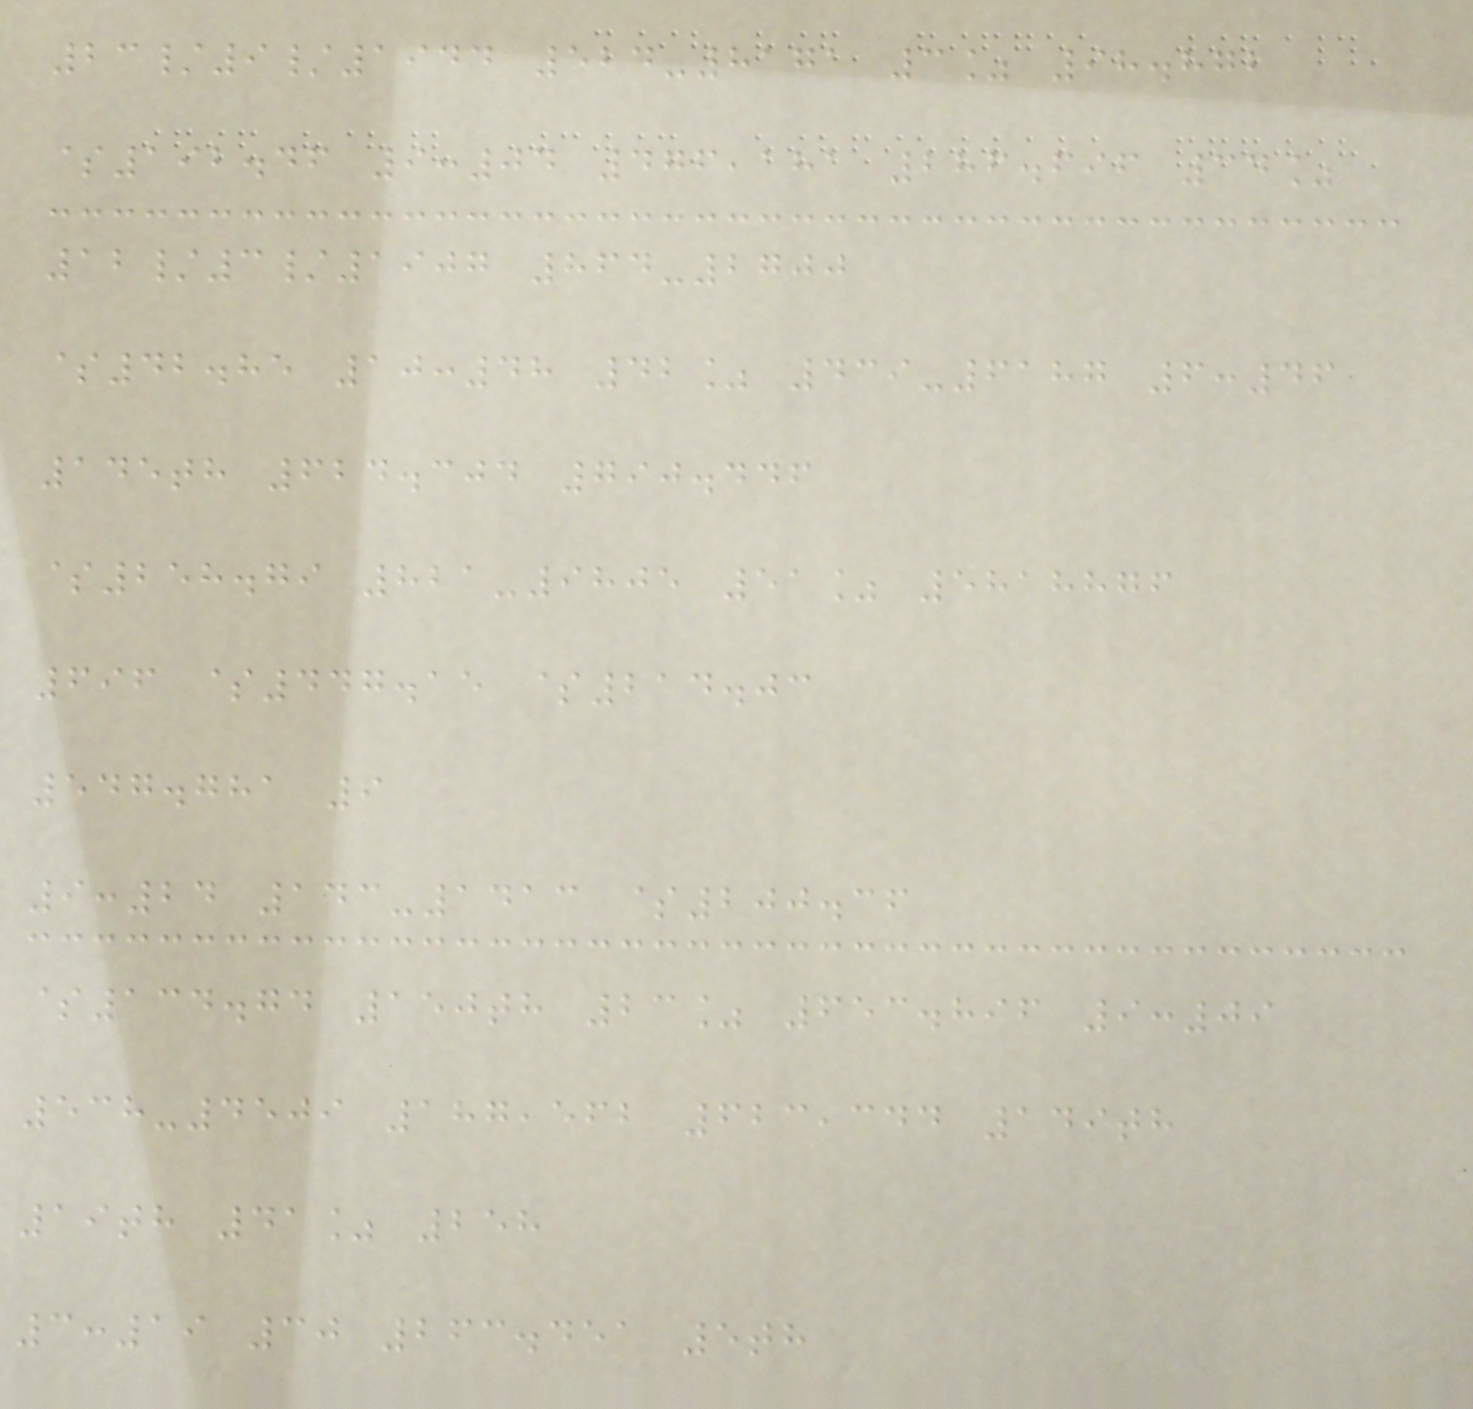23/9/1944 524-8171 3% 98.872
$192.46 9:04 476,181 286.696 34%
12/3/1907 864-2700
$42.85 10:48 42% 439-6187 6:46
145th 624.304 790.446
$258.79 821-9805 51% 5818876
696 $447.15 $214.03
547.781 9
9:24 143-1413 $200.36
$134.74 150th 23% 653.896 9:09
538-4509 187,562 623,344 149th
19th 41% 258
3:19 30 263.451 5th
